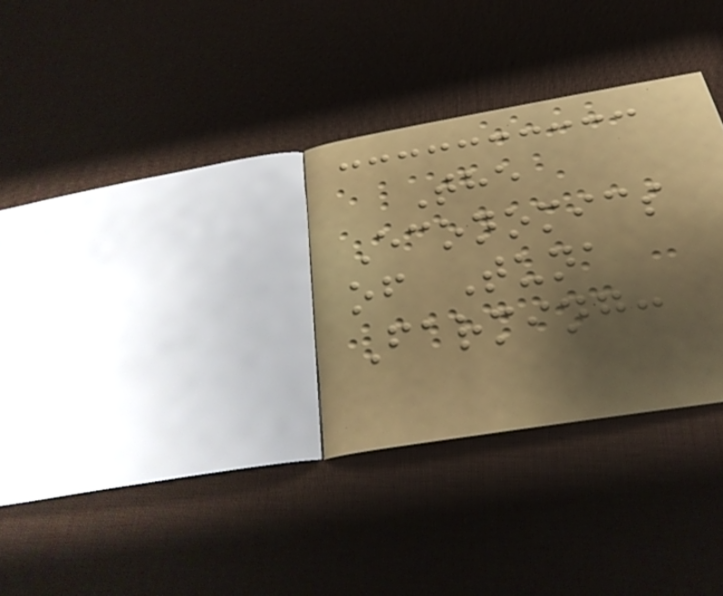The
Economics
of Tuna
Farming:
